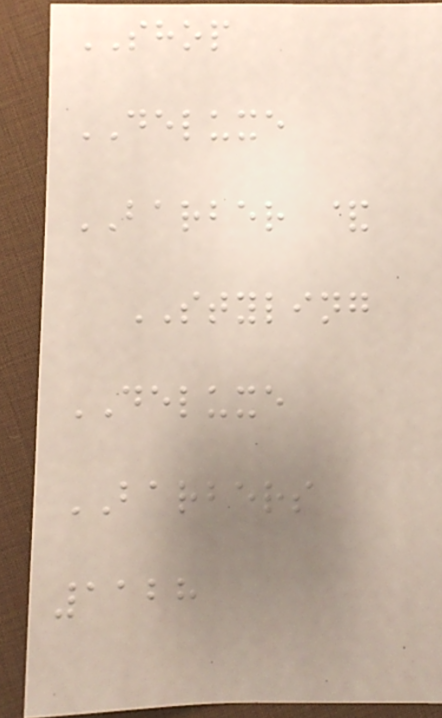SHOP
DELUXE
BARBER &
STYLING
DELUXE
BARBERS
1128
